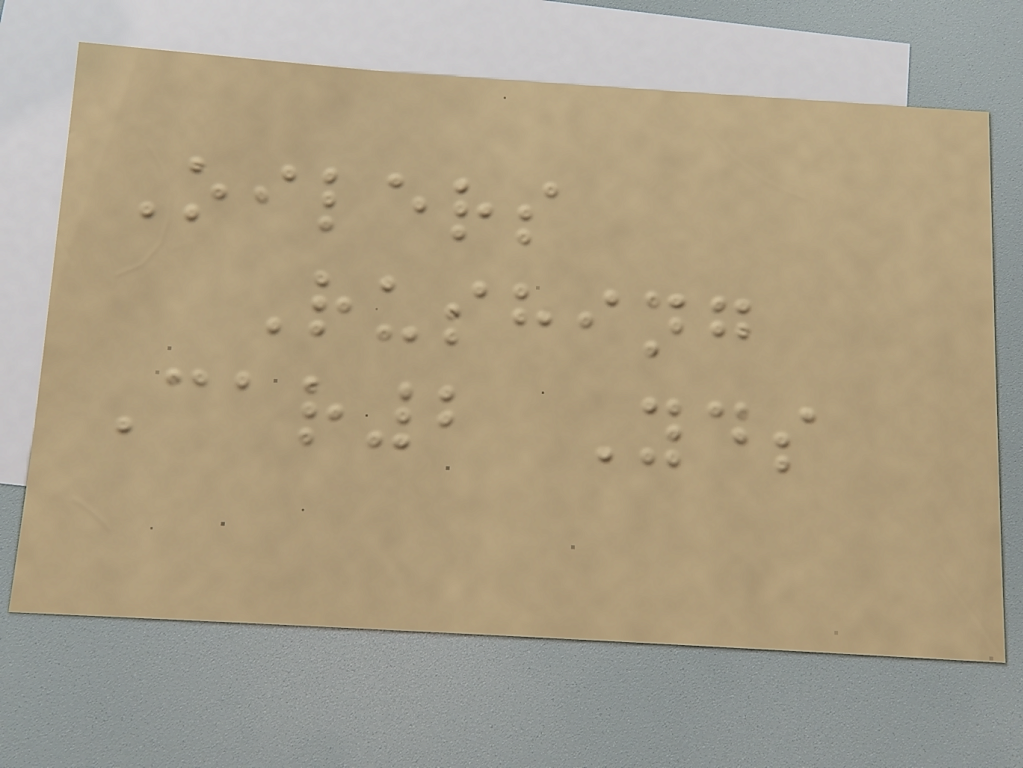Oilers
Rushing
Car2 Yds
